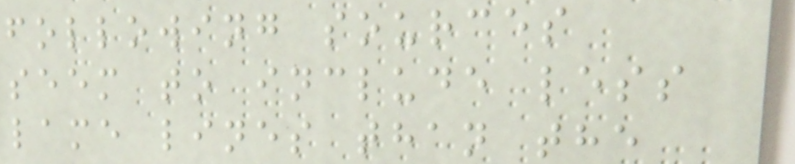following sources
seem to include less
lame lines than the
